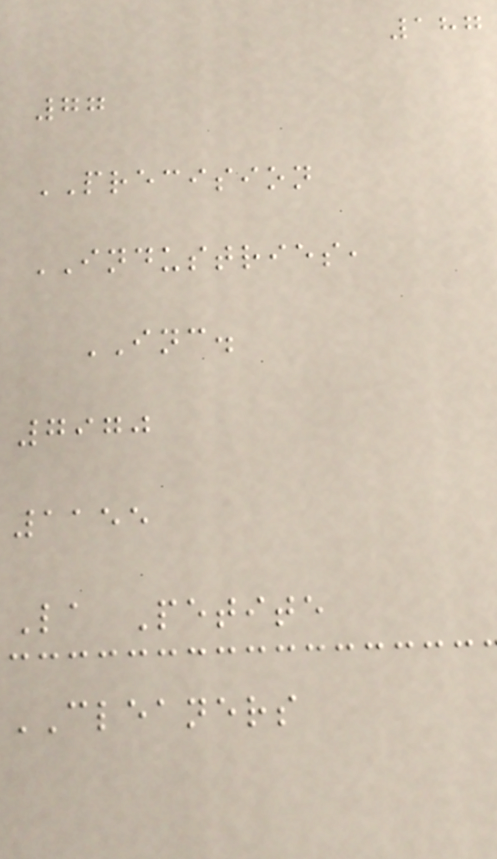187
77
PRECISION
INDUSTRIES,
INC.
7970
1155
La Petite
CLEANERS
